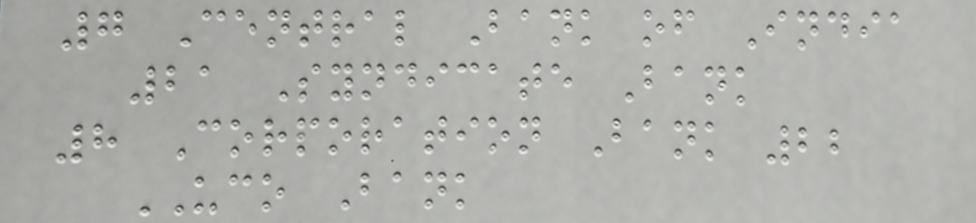7 Central Bank of India
21 Syndicate Bank
8 Corporation Bank 22
UCO Bank
